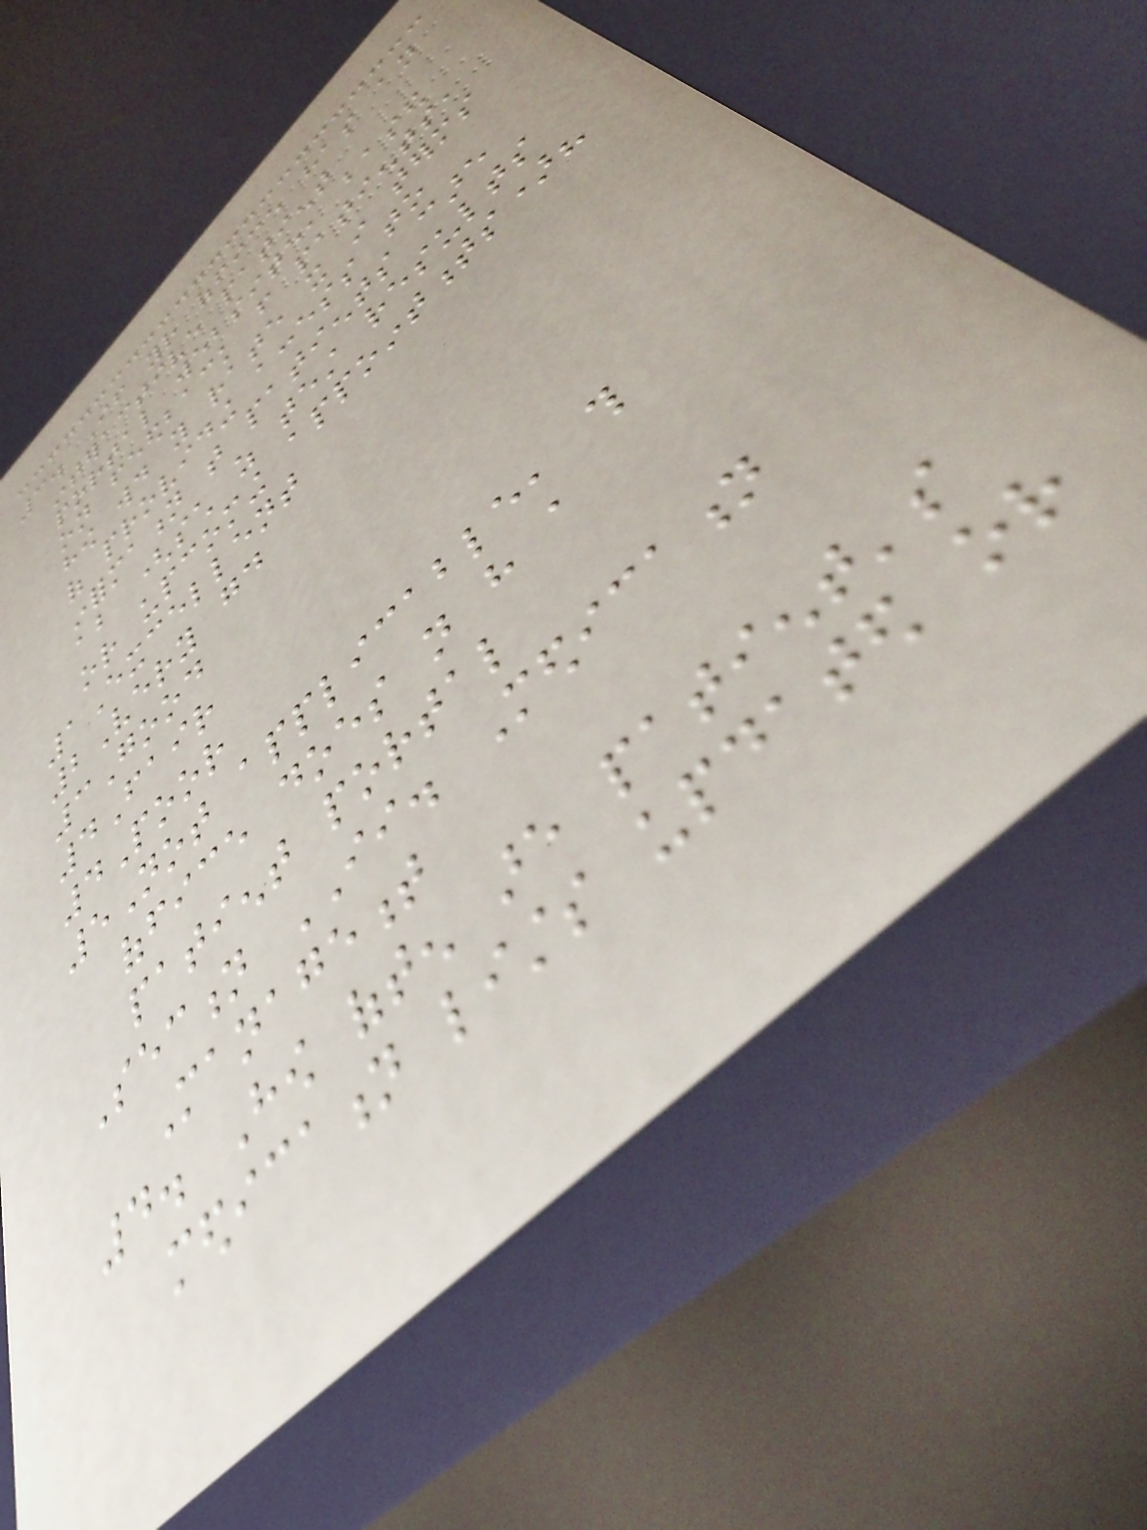3. If your office has an
interactive patient
portal website, based
on feedback from patients,
how would you rate it in terms
of providing access to
information that patients care
about (such as test results
or upcoming appointments)?
1Excellent
2Very good
3Good
4Fair
4Poor
5Not applicable, this
office does not have a
patient portal
Section II. Medication
Management
4. How often are patient's
medication lists updated or
